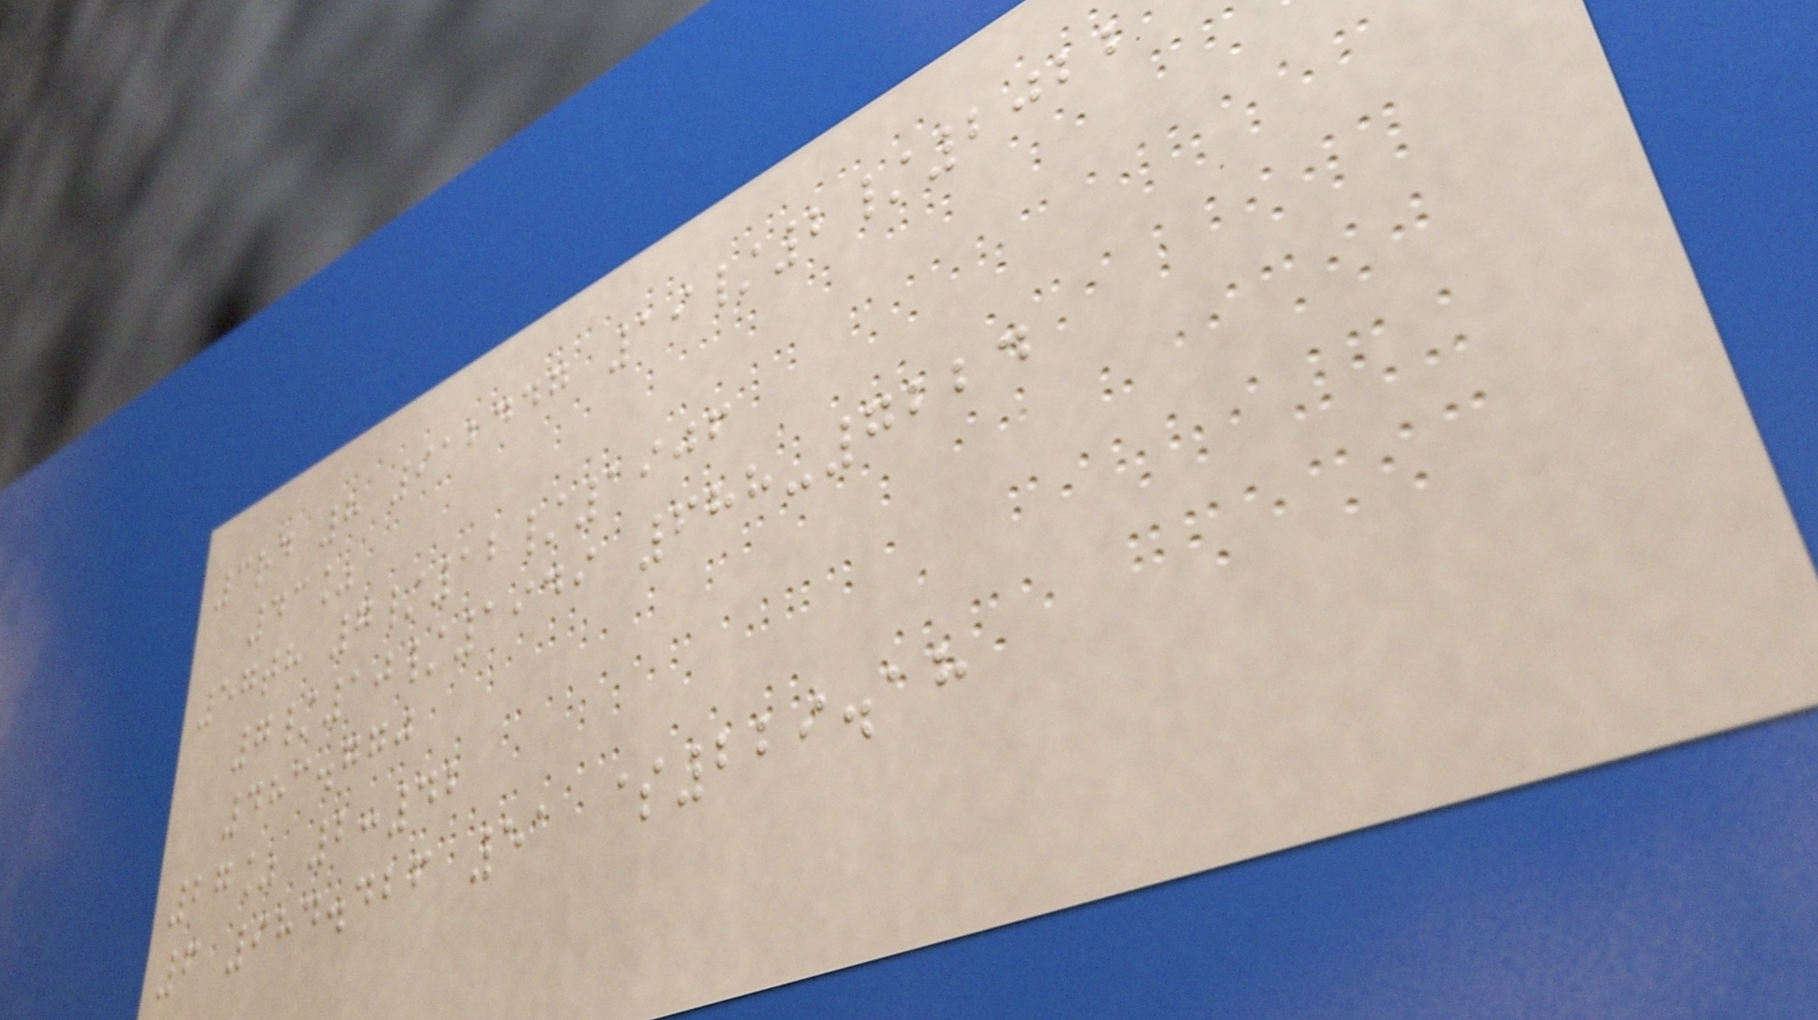3rd 8 912447 19/2/2022
43%
57th 7/12/1906
7/10/1949 688-7224
483.770
27% 2:42
6 984.426 51 $229.18
